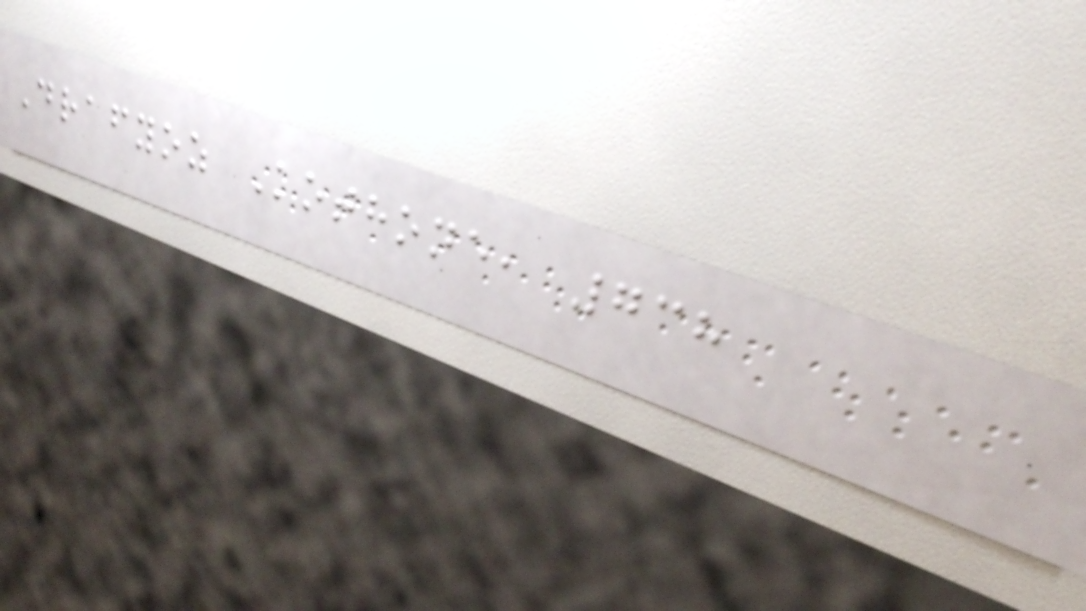Drafyoz Kothone, 738
